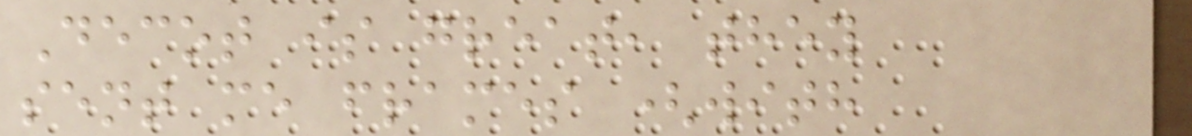Decot is great, they
sent me frames (with
